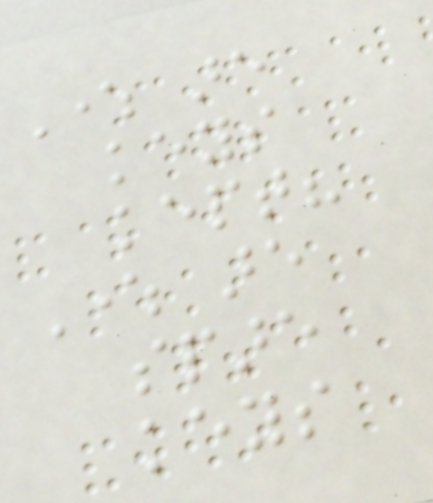Where are
keys
kept?
Where are
spare
keys
